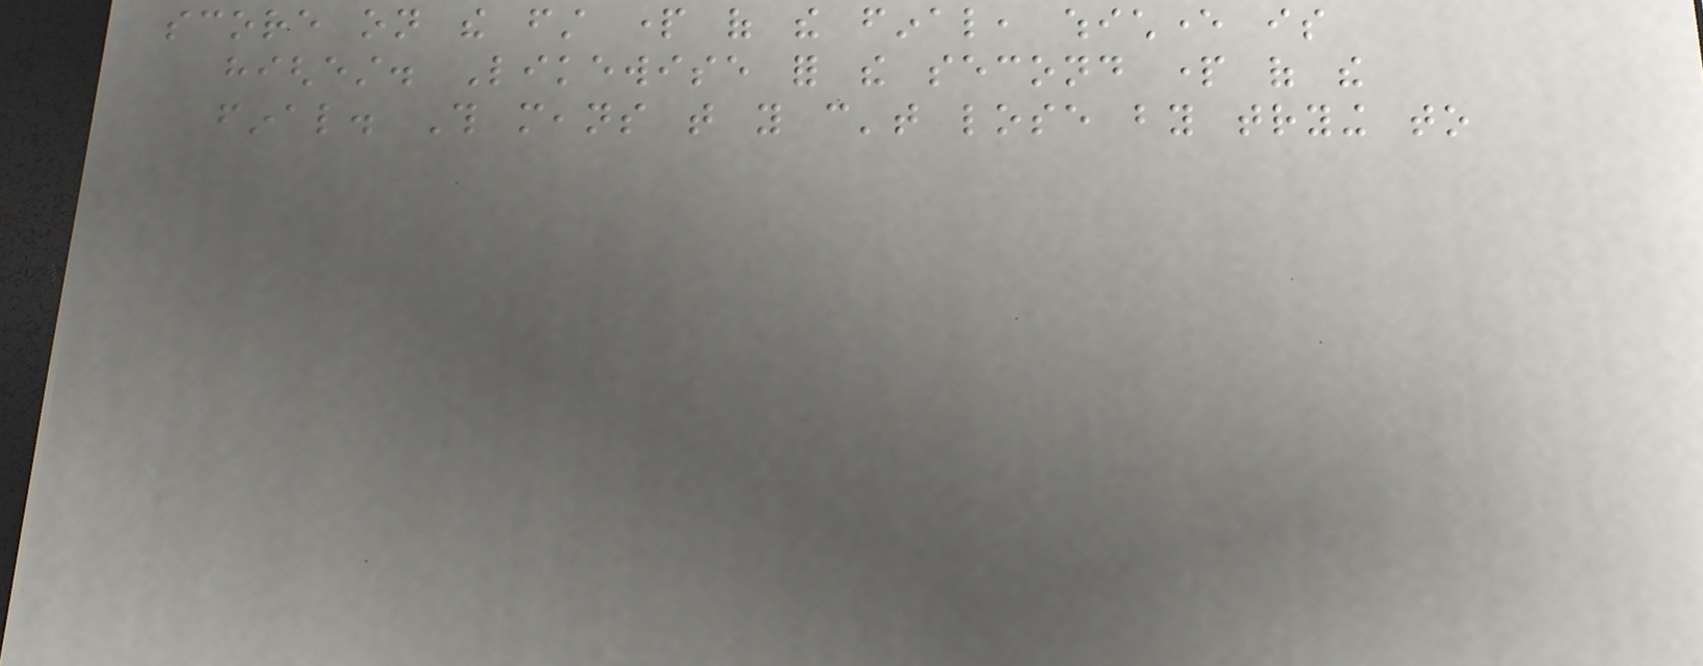score on the first part of the final, whichever is
highest. Likewise for the second part of the
final. This means that you can't lose by trying to
